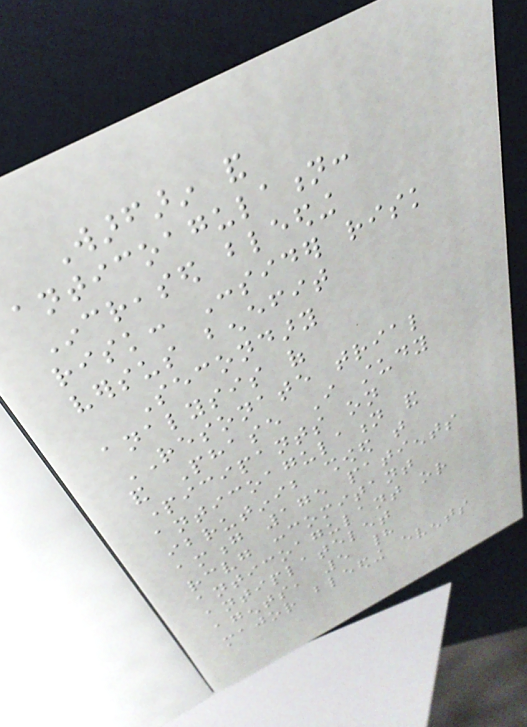Warfarin and
anticoagulation:
Increased bleeding
risk: Consider risk
versus benefit
Secondary
analysis of
RESONATE trial
and Phase I study
participants on
anticoagulation and
ibrutinib showed that
among 175 patients
receiving concomitant
anticoagulant or
antiplatelet
agents, 5 had
major bleeding events
